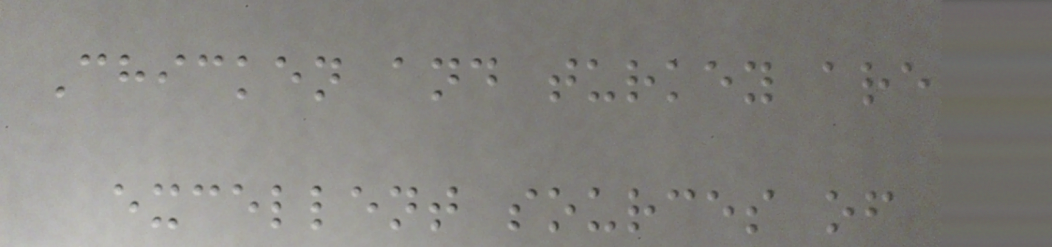Chicken and turkey are
excellent sources of
